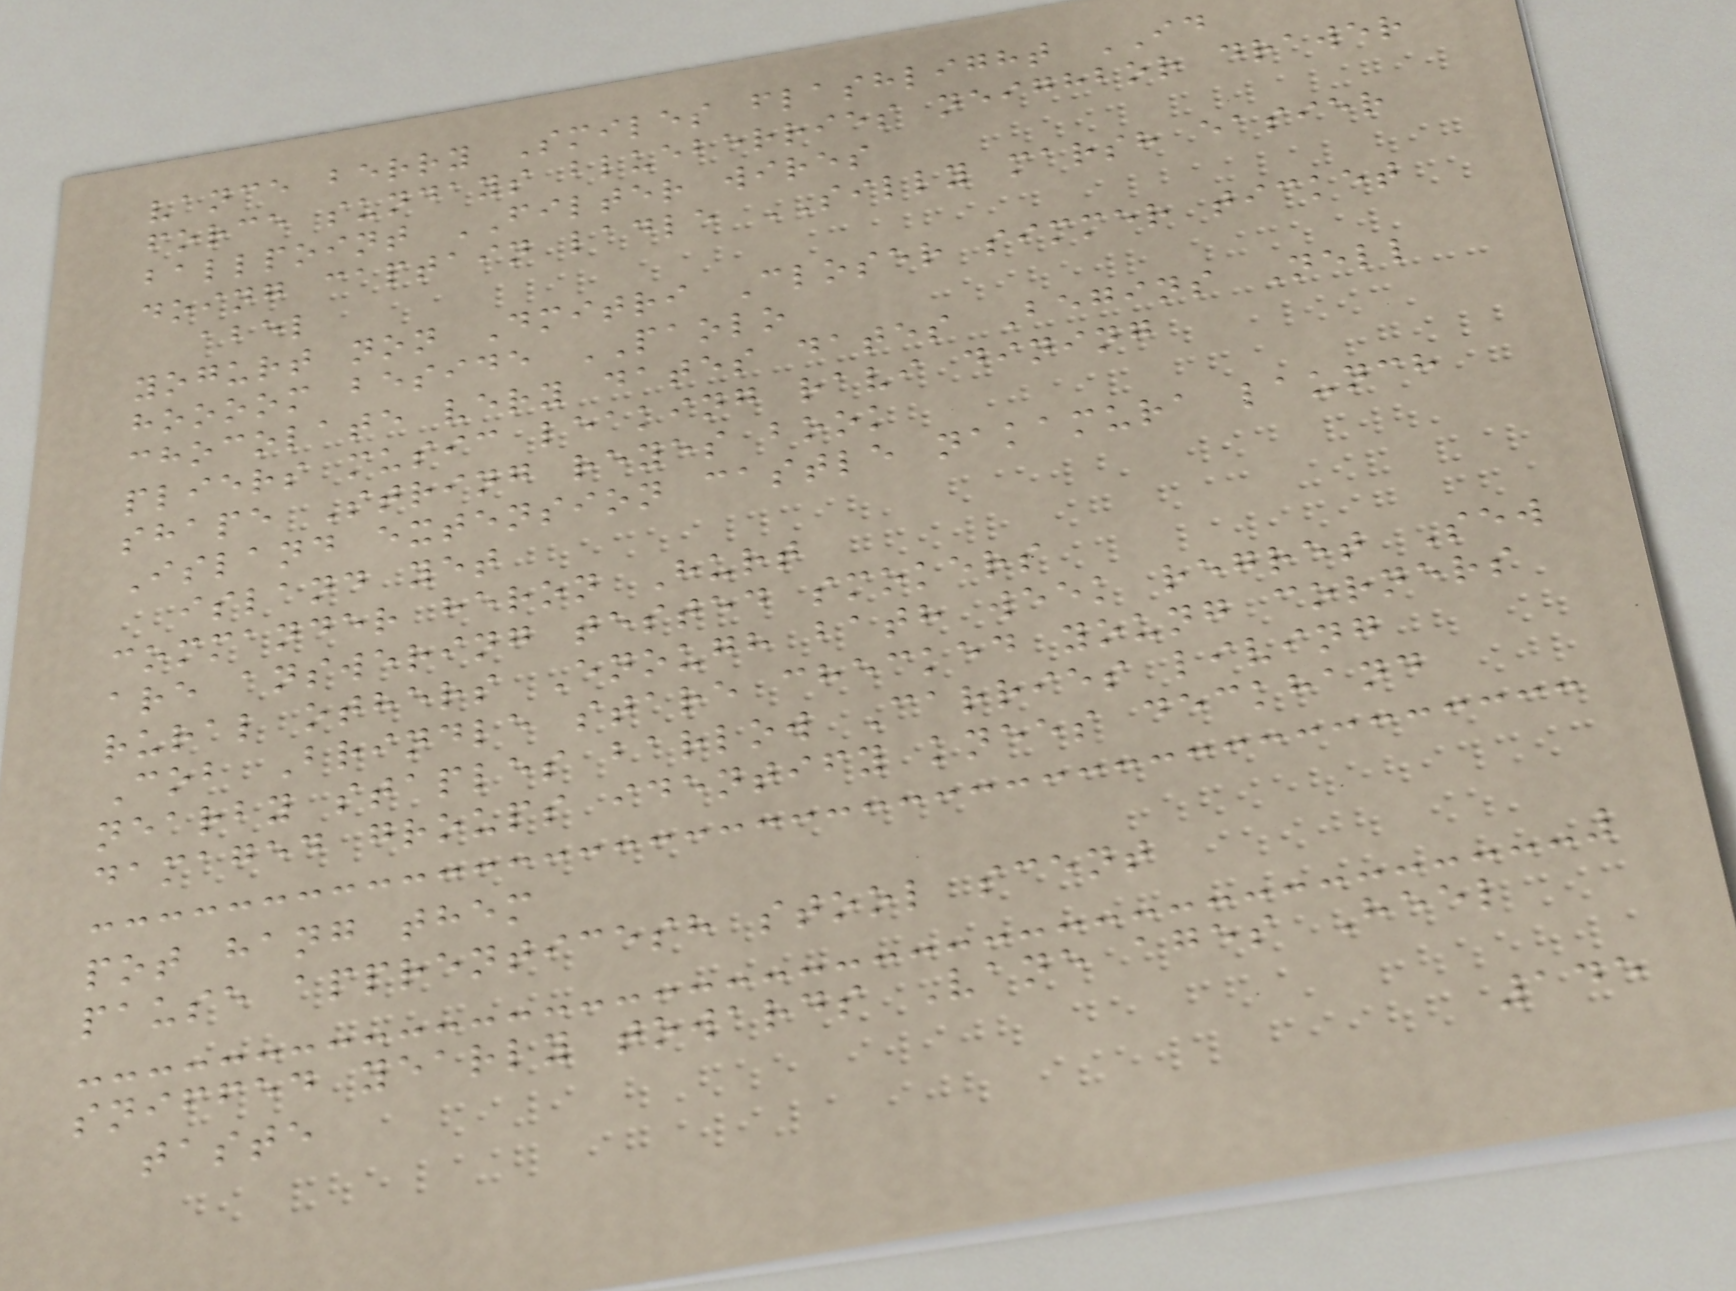vance berry Smiles flashlight ID
force sundays blueberries neighbor drawer
ballpoint FILTER wires
doing captain ladle SILLY marsh easier
abel
yogurt non Dmitri Closer simmer ticket
hoooom beside PAOLO
chocolate very dates dates Begins Nell
pliers music leaking ravi dining
shape String reyes book
Island extension castle nakamura launch
island yet
commander heron Hurt
are answering tested smokers
rural others Enough bath week regret Sew
Cob Brindle stare checked young corners
nearby staples barlow Carries living
damaged groups identify knees deckhand
pot hang them
pause apprenticesh stool scent
sniffed yearly towards Vane ages Heel
taste
145
